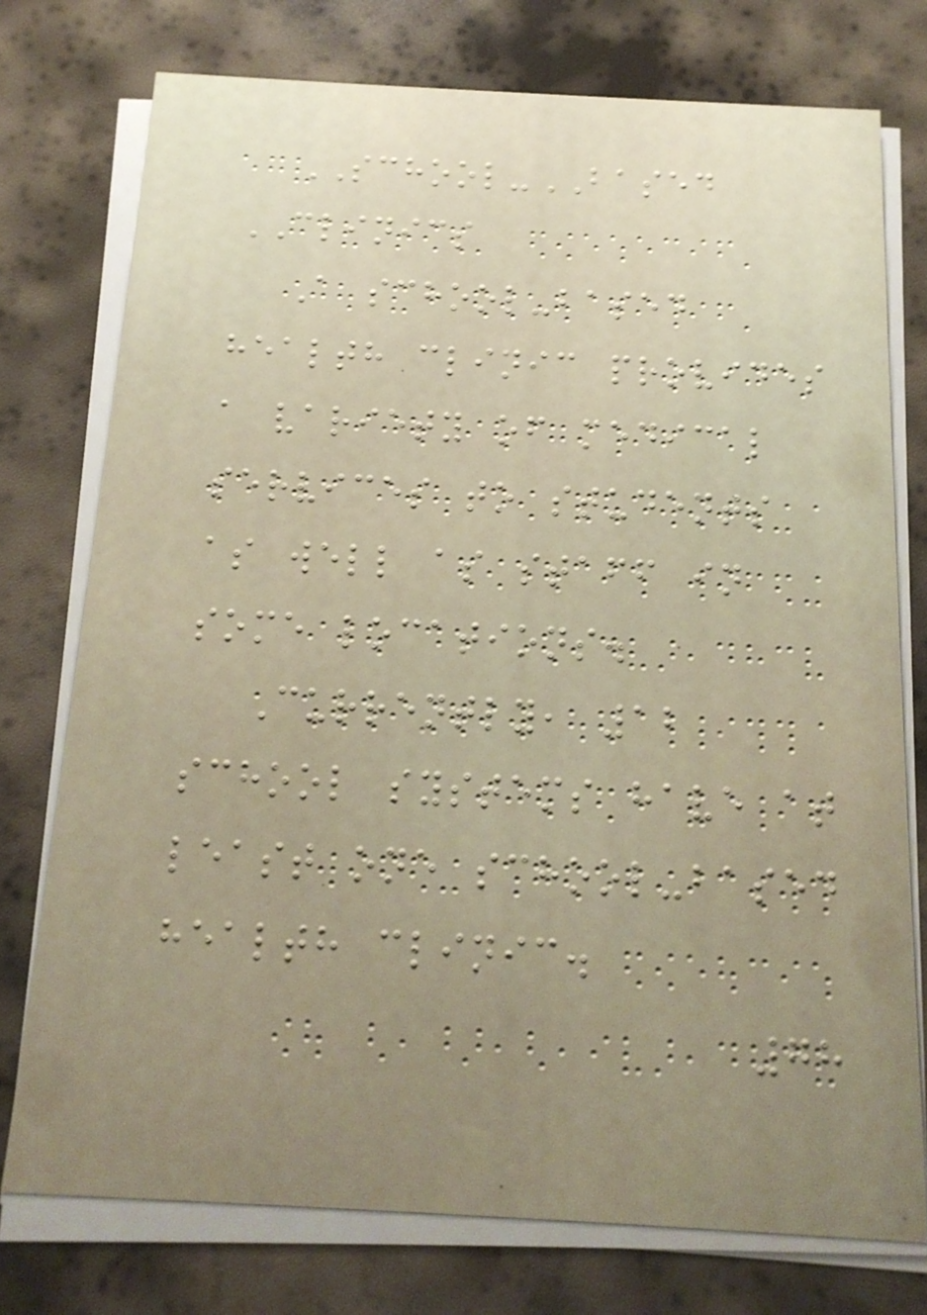SCHOOL-BASED
CLINICS
A school-based
health clinic provides
a variety of medical
services to students
as well as staff in
some locations.
Currently, 12
school systems have at
least one school-based
health clinic.
78
